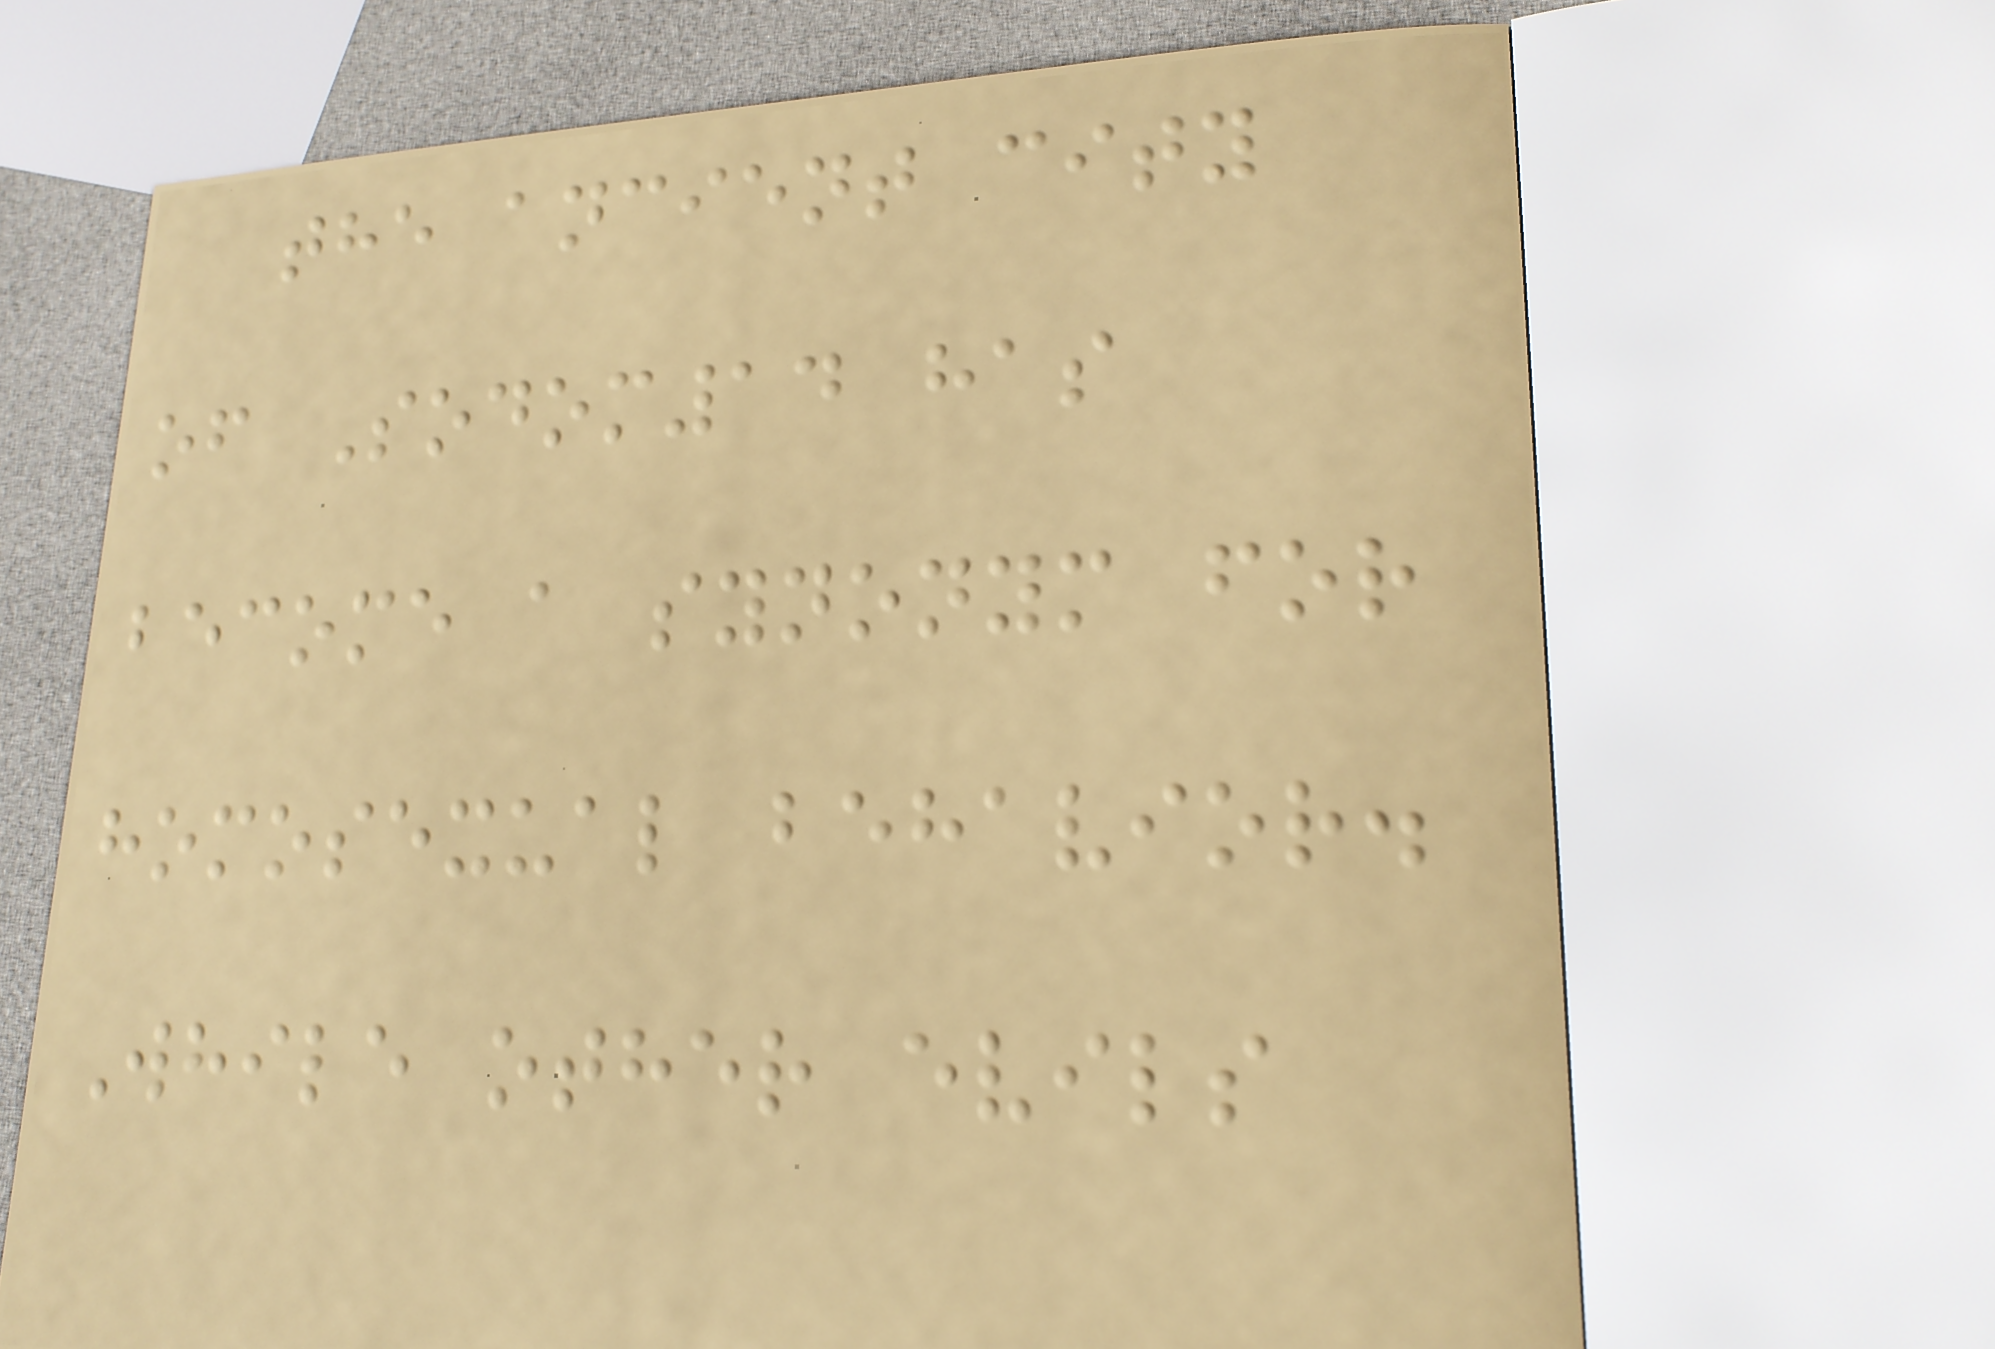the ancient city
of Sodom14 has
become a synonym for
homosexual behavior.
While other evils
